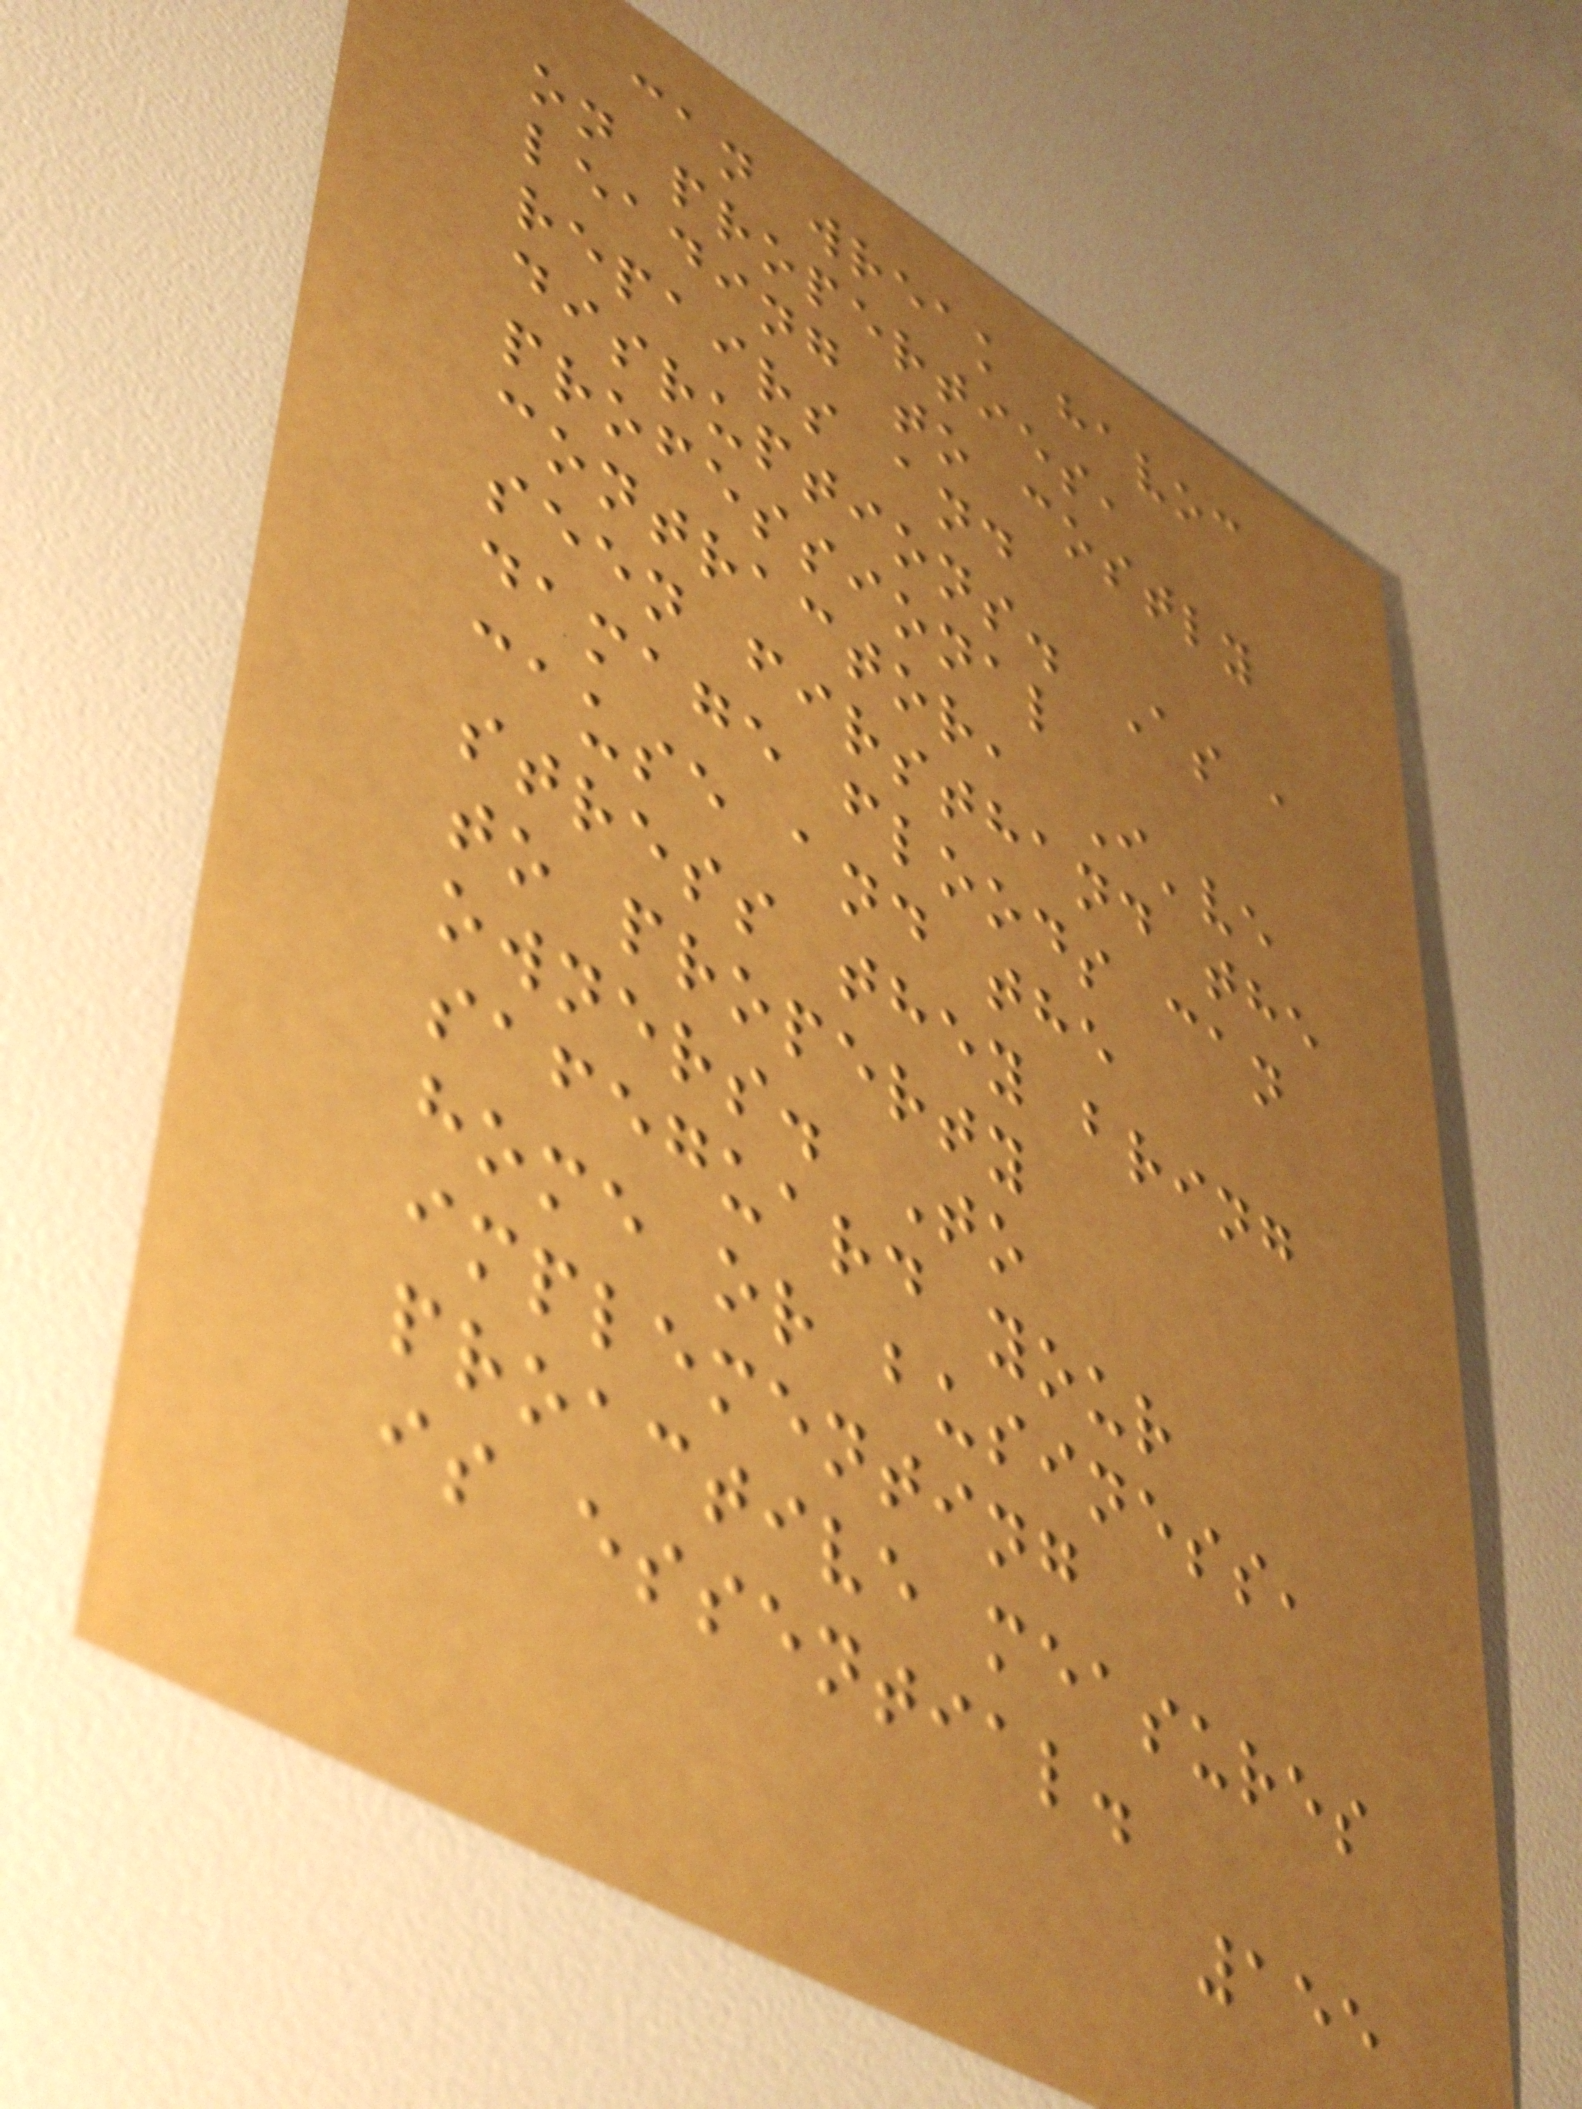can wreak havoc
on properties,
leading to costly
repairs and
disruptions. As a
professional
contractor, I've
seen firsthand the
damage floods can
cause and the
stress they bring
to property
owners. To
safeguard your
home or business,
implementing
proactive measures
is essential.
155
